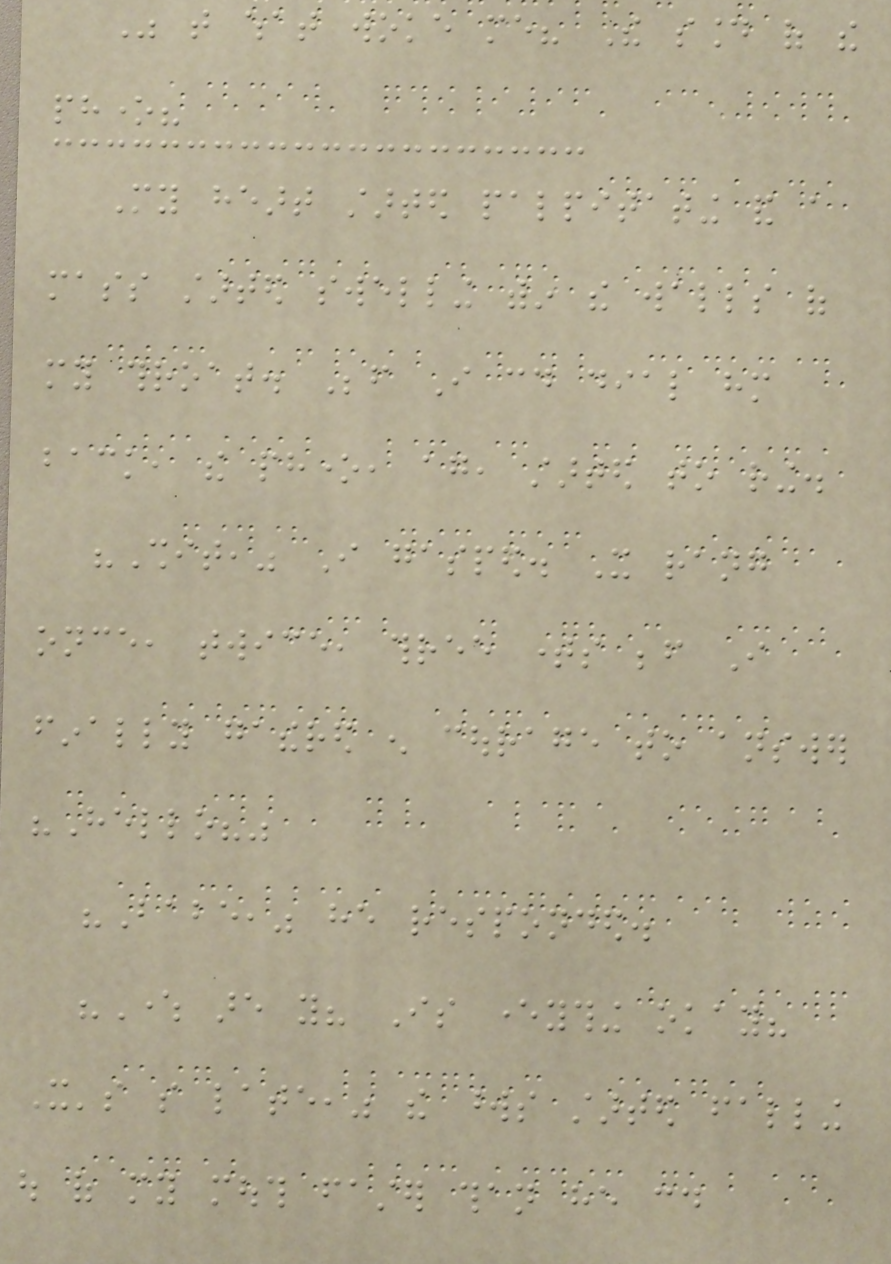Was that what woke me? The sound of the
phone?
My heart started palpitating and a
mass started swelling within the walls of
my throat. Before I could dial him
back, the phone, again, started to ring.
"Shit," I gasped. It rang
once, twice, three times before I
finally gathered enough courage to answer
"Hello?"
"Babe," he responded.
"Where are you? Is everything okay?
It's so late," the words started falling
out of my mouth faster than he could
